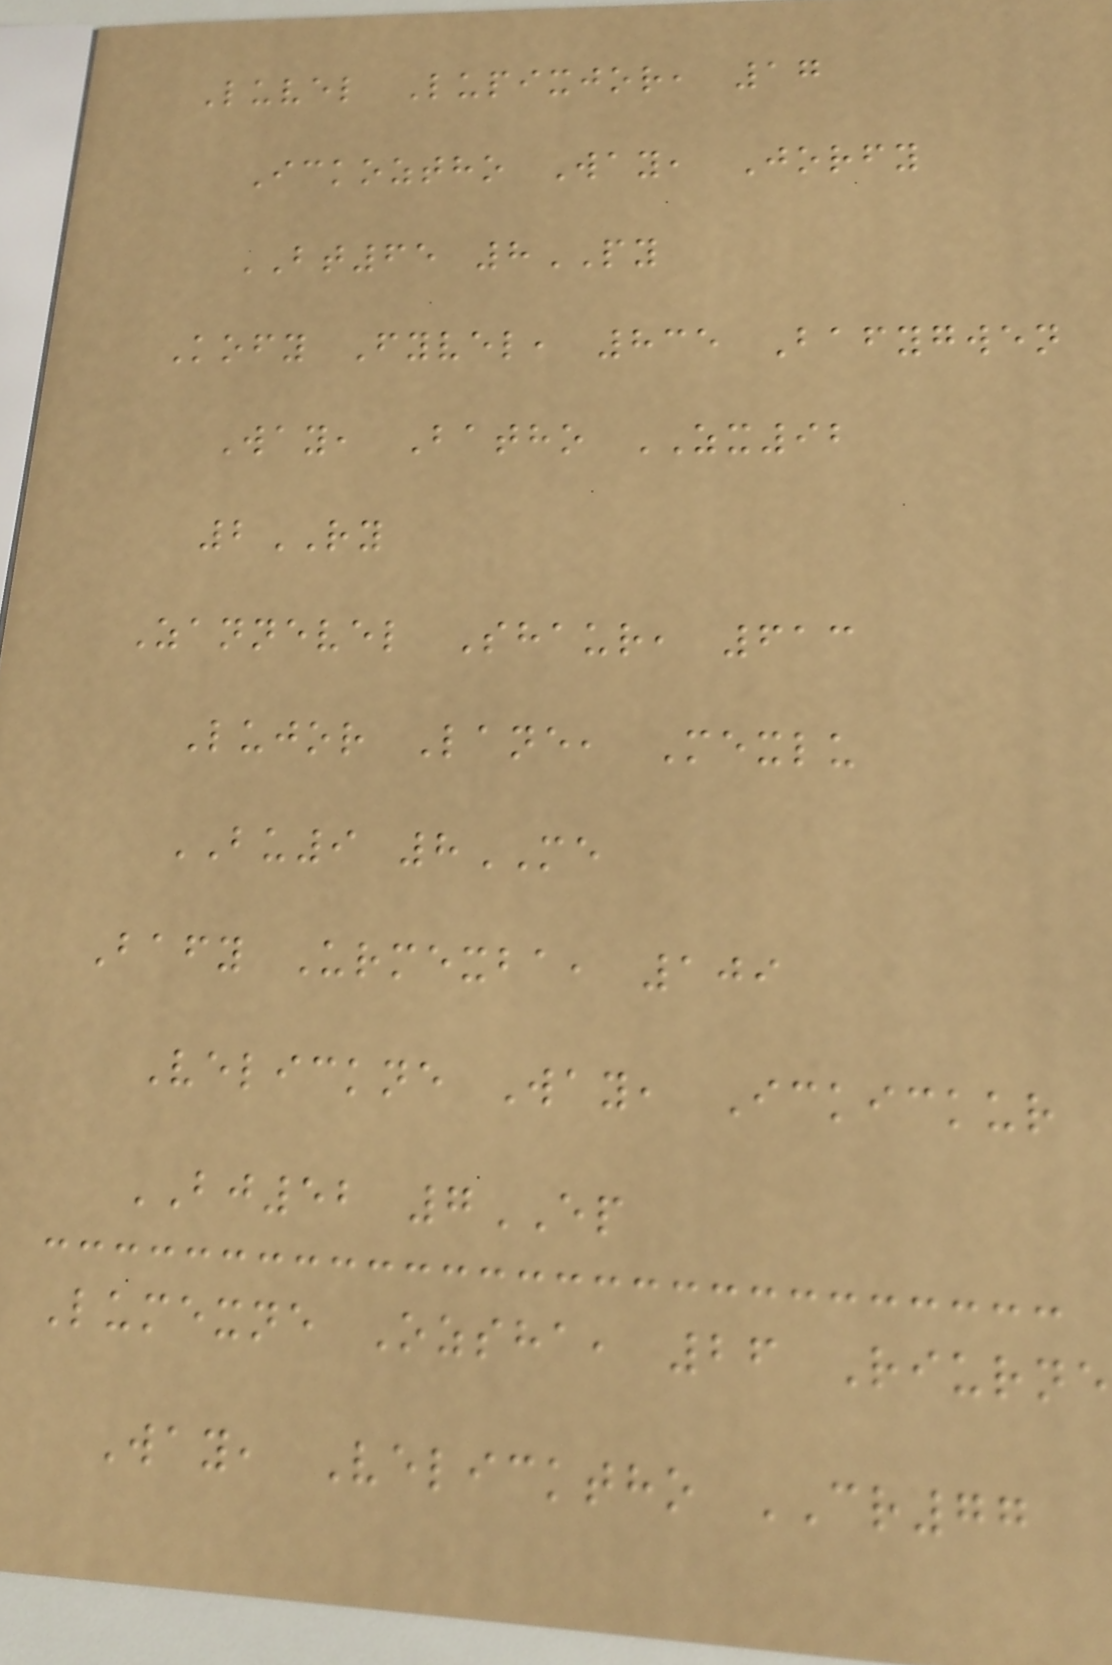Luvel Lupixjor, 17
Ickoztho Way, Jorfy
BT65 8PY
Kofy Fyvel, 835 Bafygwen
Way, Batho ZX92
2RY
Zannevel Shaur, 613
Lujor Lane, Mexlu
BU9 8ME
Bafy Urmexba, 109
Velickne Way, Ickickur
BJ52 7EP
Lumexne Ozsha, 26 Riurne
Way, Velicktho CR77
